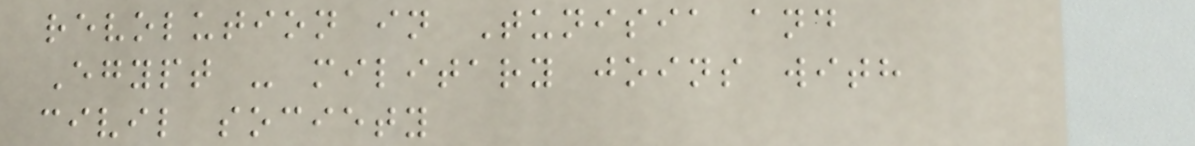revolution in Tunisia and
Egypt - military joins with
civil society
